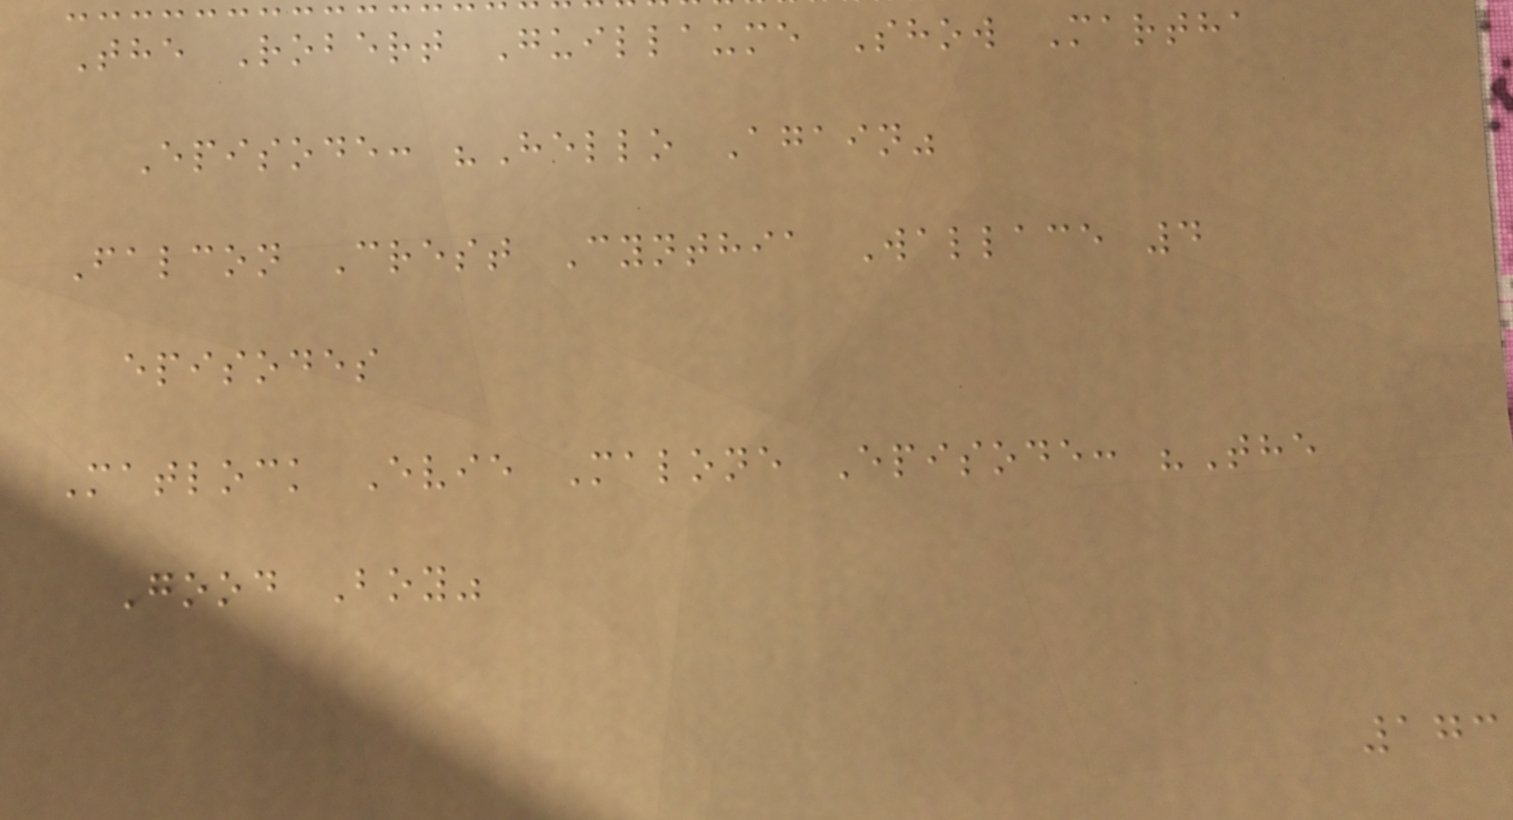The Robert Guillaume Show Martha
Episode: "Hello Again"
Falcon Crest Cynthia Wallace 4
episodes
Matlock Evie Malone Episode: "The
Good Boy"
173
